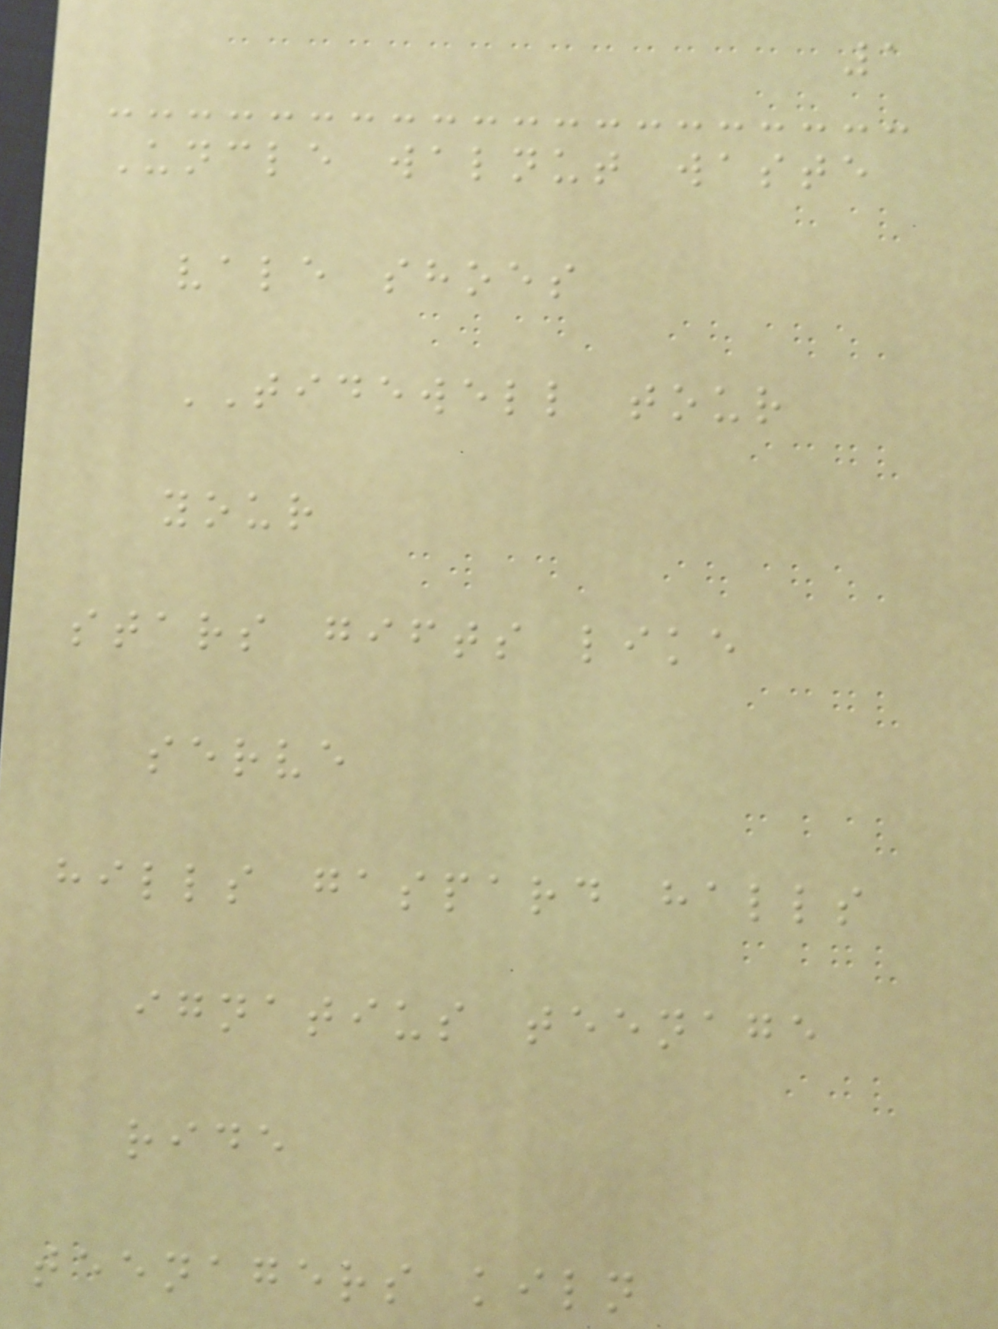1
Uncle walnut waste
vale shoes
TIDEWELL tour
your
stars gifts like
serve
hills gaspard halls
ignatius teenage
ride
teenagers kiln
